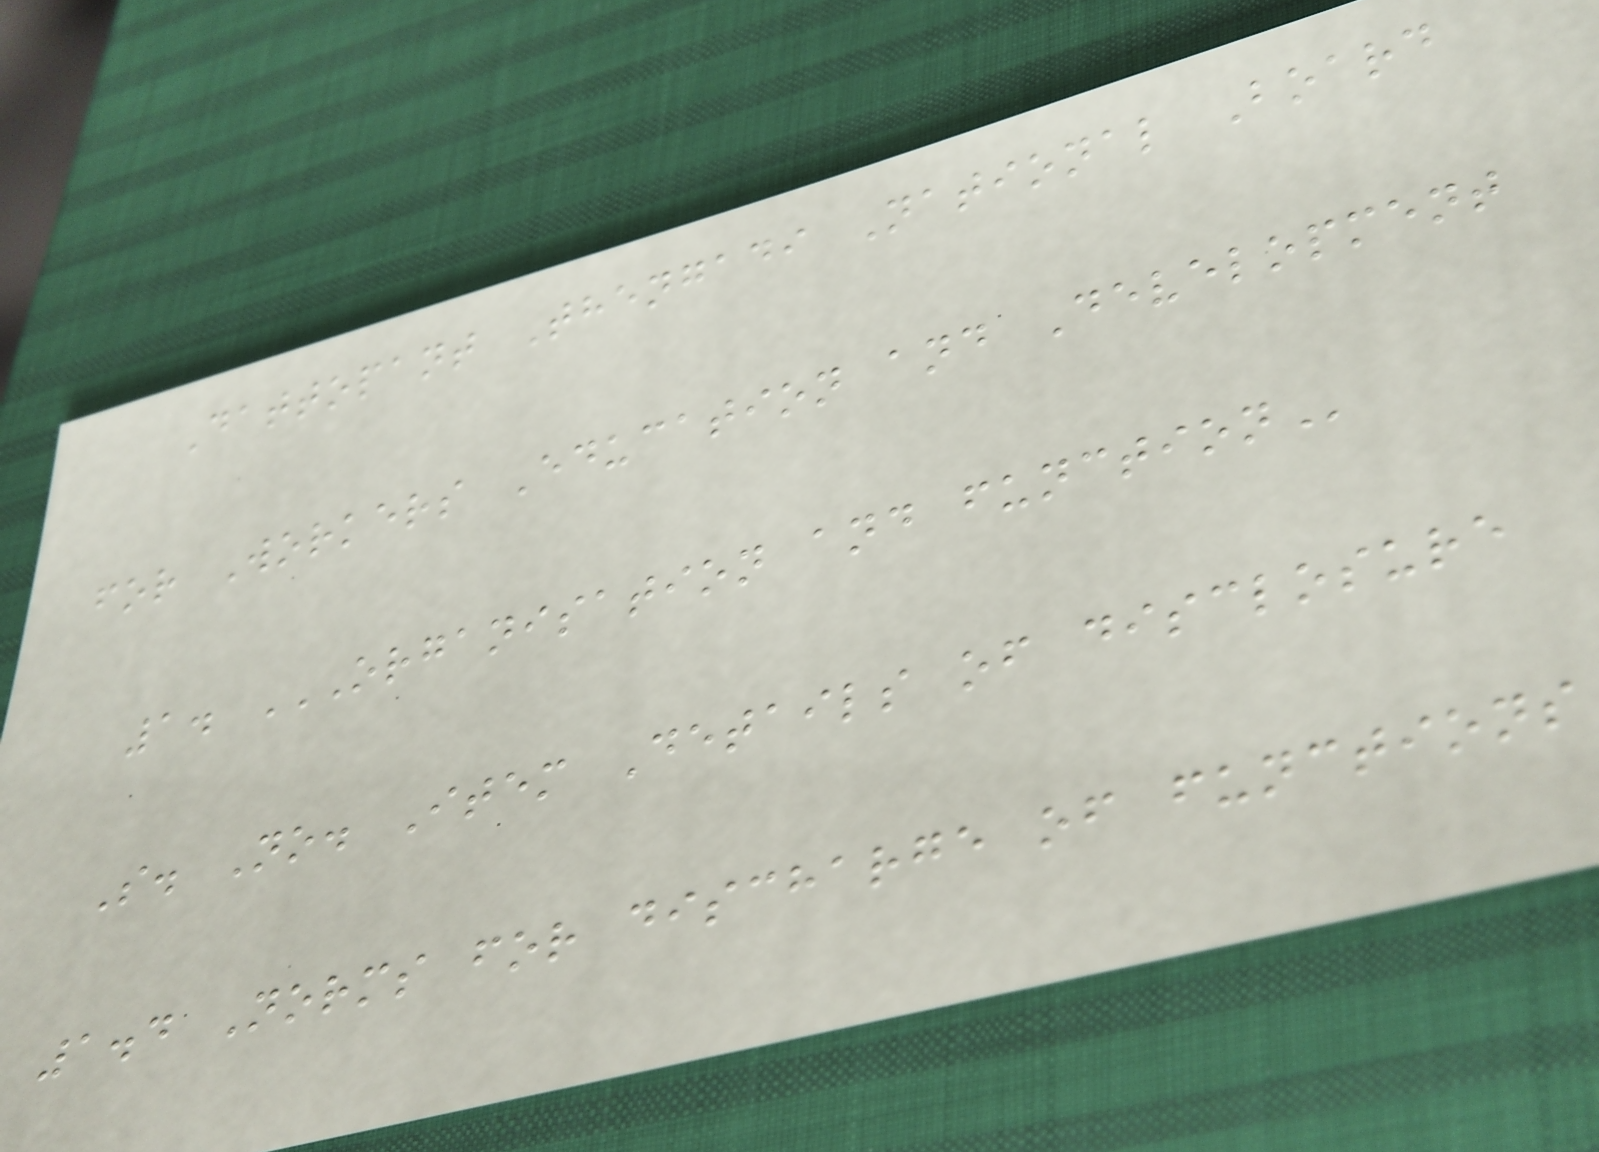Dattopant Thengadi National Board
for Workers Education and Development
1. ORGANISATION AND FUNCTION
S. No. Item Details of disclosure
1.4 Norms for discharge of functions
